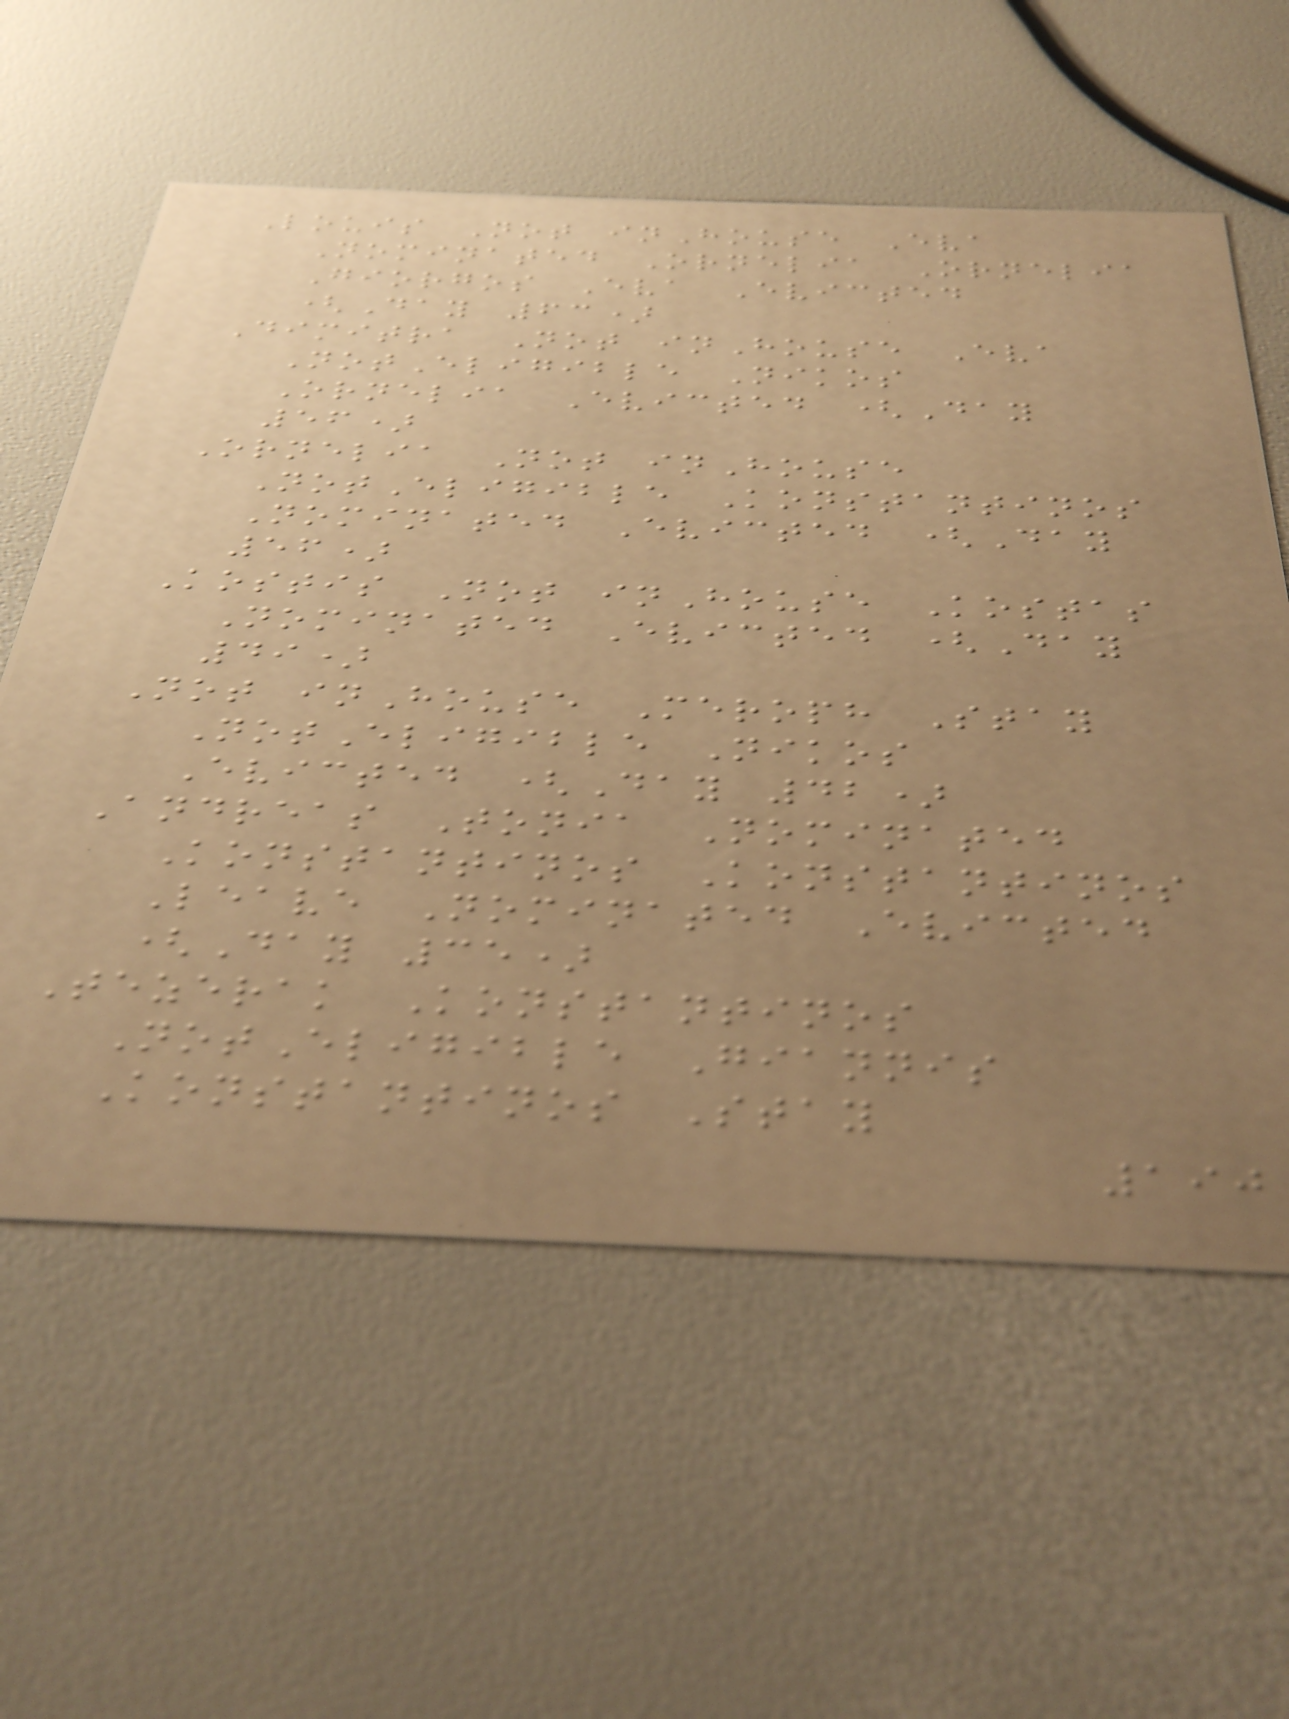Louis Not inHouse Eva
Nominated Ornelia Ornelia
Giorgos Eva Evicted
(Day 63)
Dimitra Not inHouse Eva
NotEligible Nikos
Ornelia Evicted (Day
56)
Ornelia Not inHouse
NotEligible Konstantinos
Nominated Evicted (Day
56)
Kostis Not inHouse Kostas
Nominated Evicted (Day
49)
Not inHouse Meroph Stay
NotEligible Nikos
Evicted (Day 42)
Andreas Tonia Nominated
Konstantinos Konstantinos
Leave Nominated Evicted
(Day 35)
Tezerak Konstantinos
NotEligible Giannis
Konstantinos Stay
190
